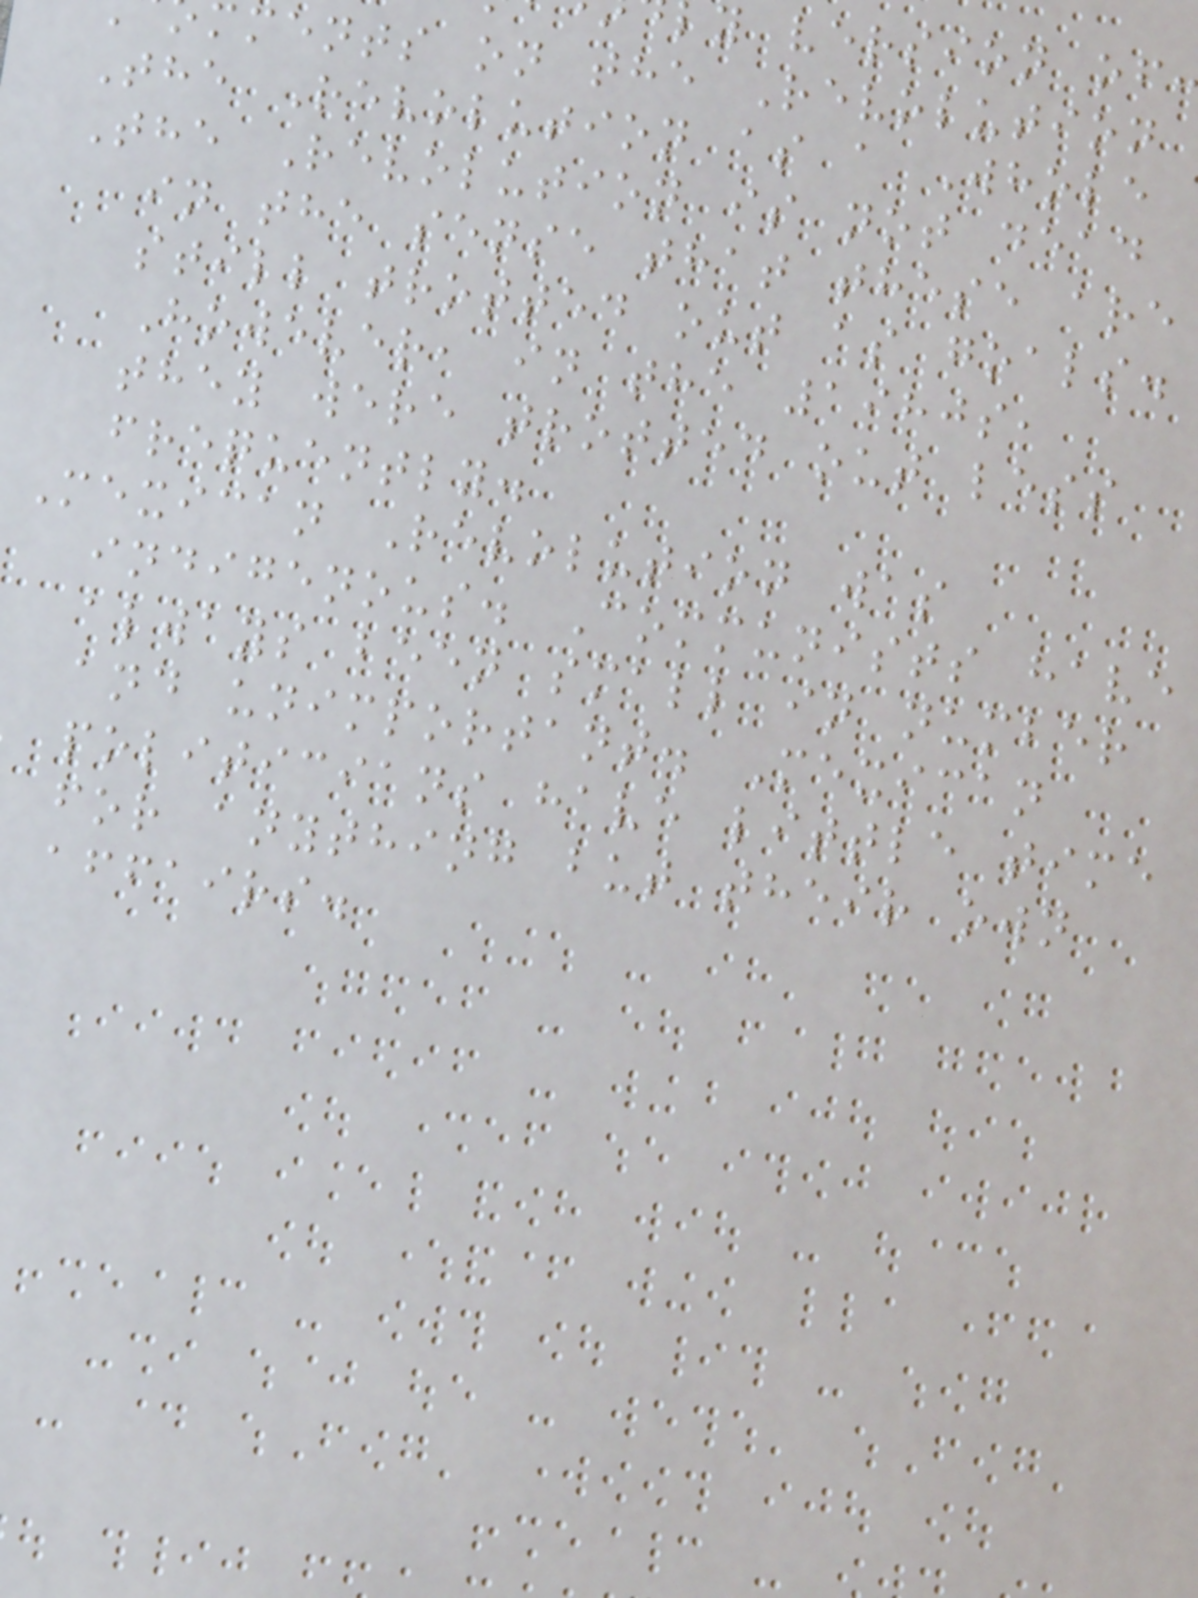y version of
ments on the Revolution
The Revolution as a Whole
The Revolution is not dead
in the sense that these are
still trotted out as goals.
However, in the 1980s,
they were trotted out less
frequently.
Mexican Revolution was
indigenous. Communists have
always been small in number
and unimportant. Mexican
politicians have little time
for anything but their own
affairs.
